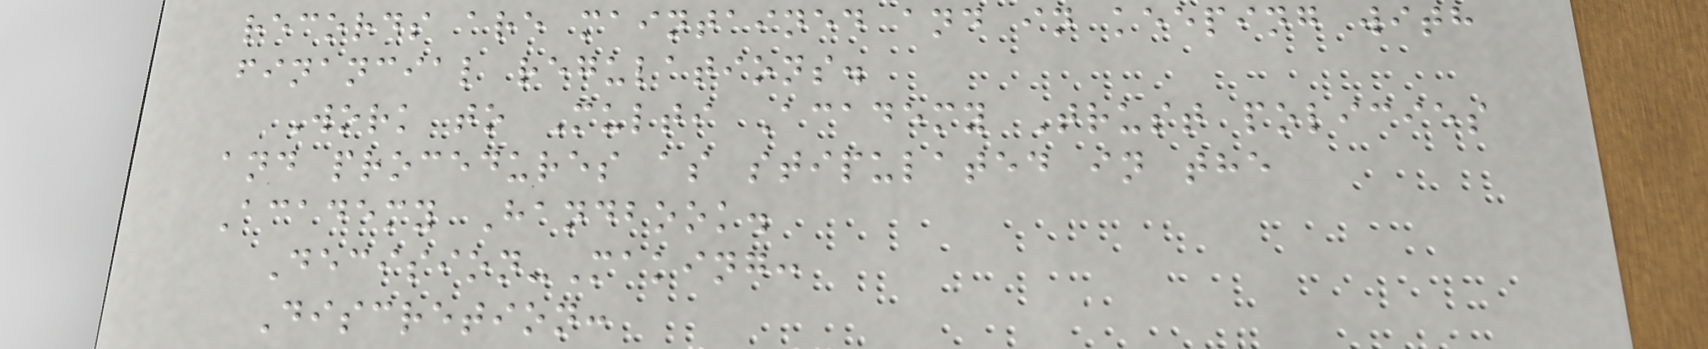records are maintained and in keeping with
financial regulations.
Work to Multi Academy Trust policies
and procedures as stipulated in the
Academy Handbook.
Decision-Making:
Discretion:
